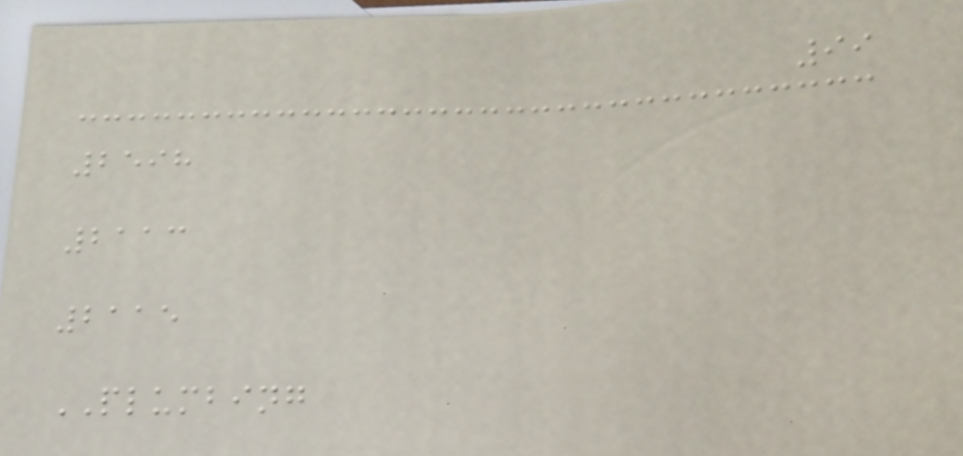99
2598
2113
2115
PLUMBING
